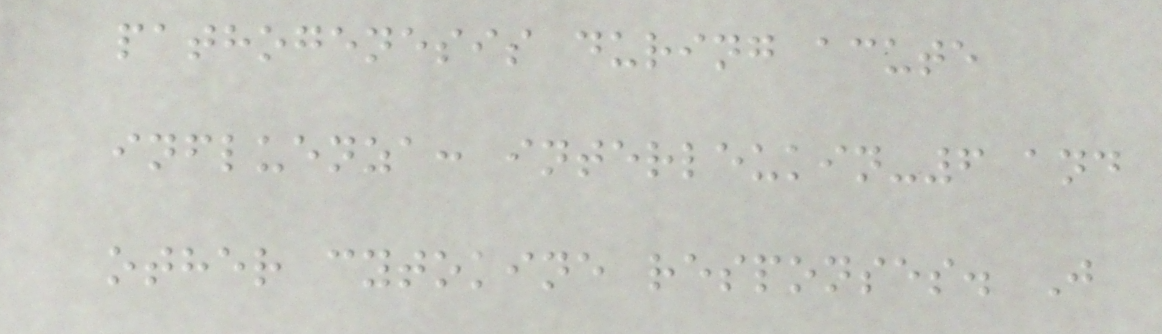pathogenesis during acute
influenza: interleukin-6 and
other cytokine responses. J
